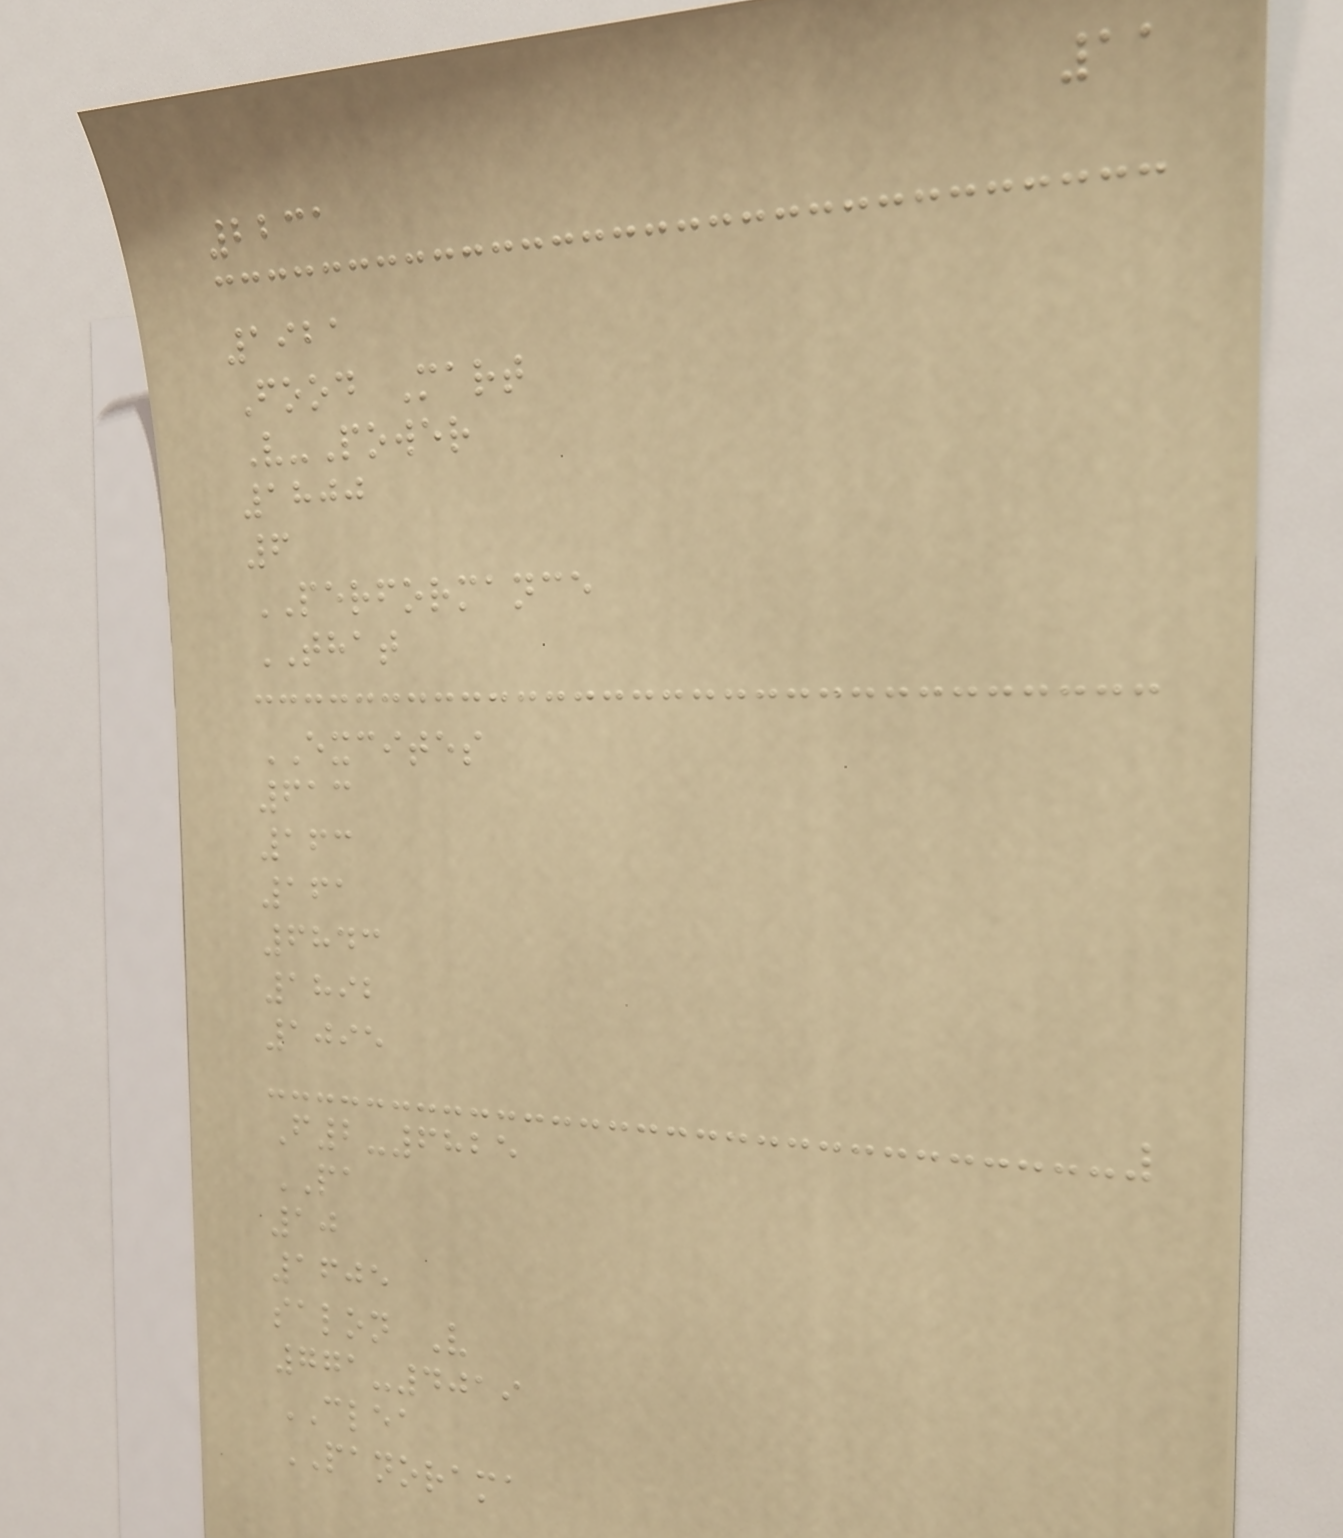11
2231
1921
Food Mart
V-Power
1800
6
PERFORMANCE
THAT
EXCITES
613
163
161
6843
1892
1095
F2-6825
PA
10
1605
salon V
771-4019
CLEA
PANORAMA
